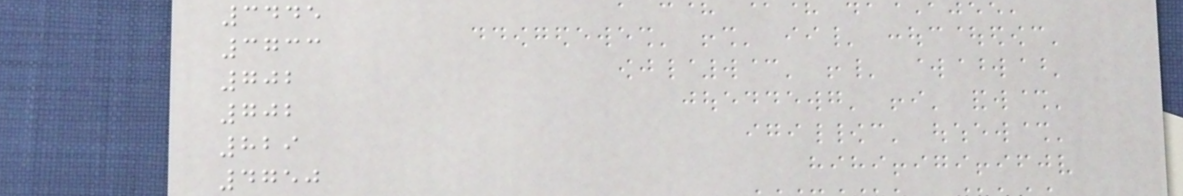3445
3733
702
702
829
4750
